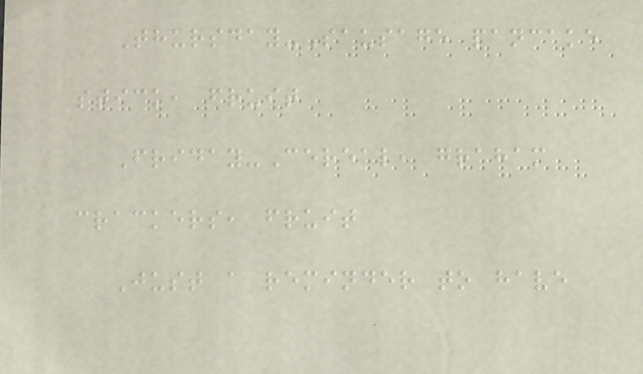Thursday-Sausage pancake
stick, fruit
Friday-Cereal, graham
crackers, fruit
Just a reminder to have
